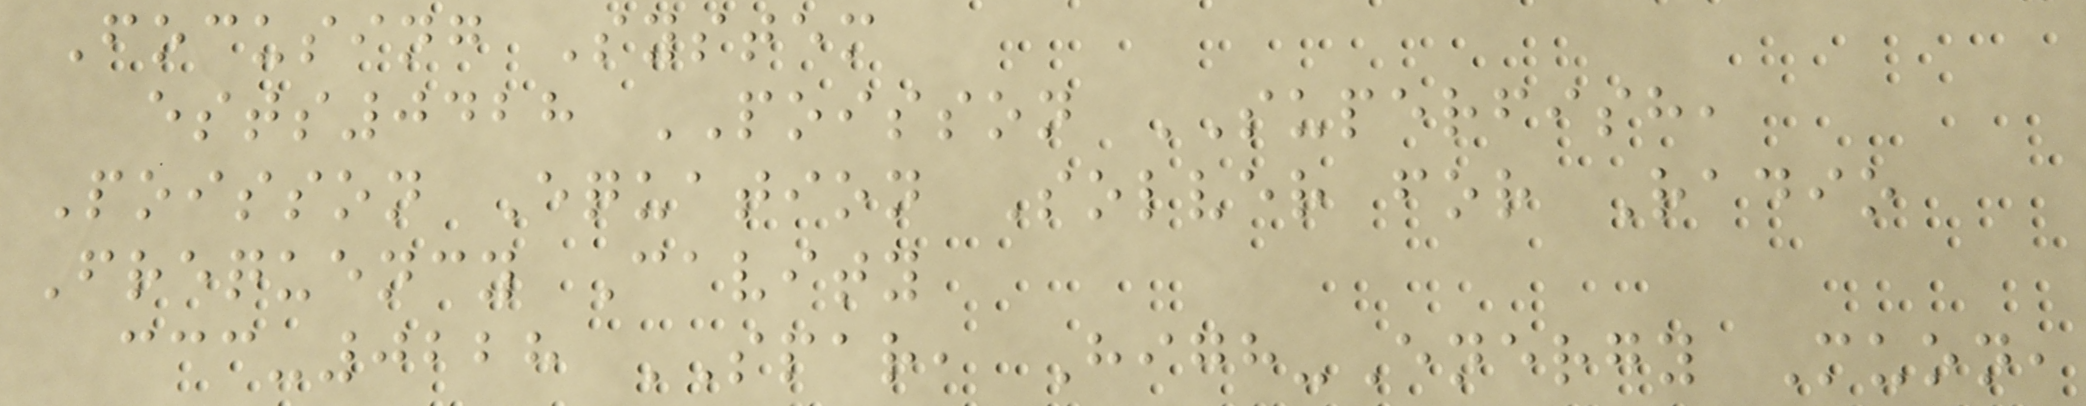Focusing System
ests0428 POISSON SUPERFISH,
Poisson Equation Solver for Radio
Frequency Cavity
ccc-0228 SPAR, High-Energy Muon,
